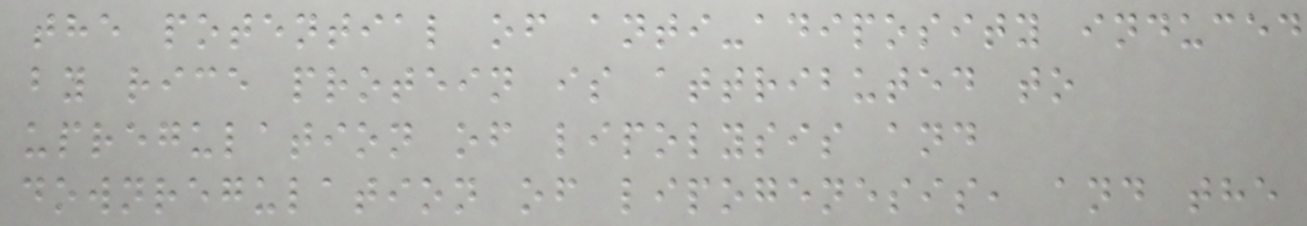the potential of anti-adiposity induced
by rice protein is attributed to
upregulation of lipolysis and
downregulation of lipogenesis, and the
